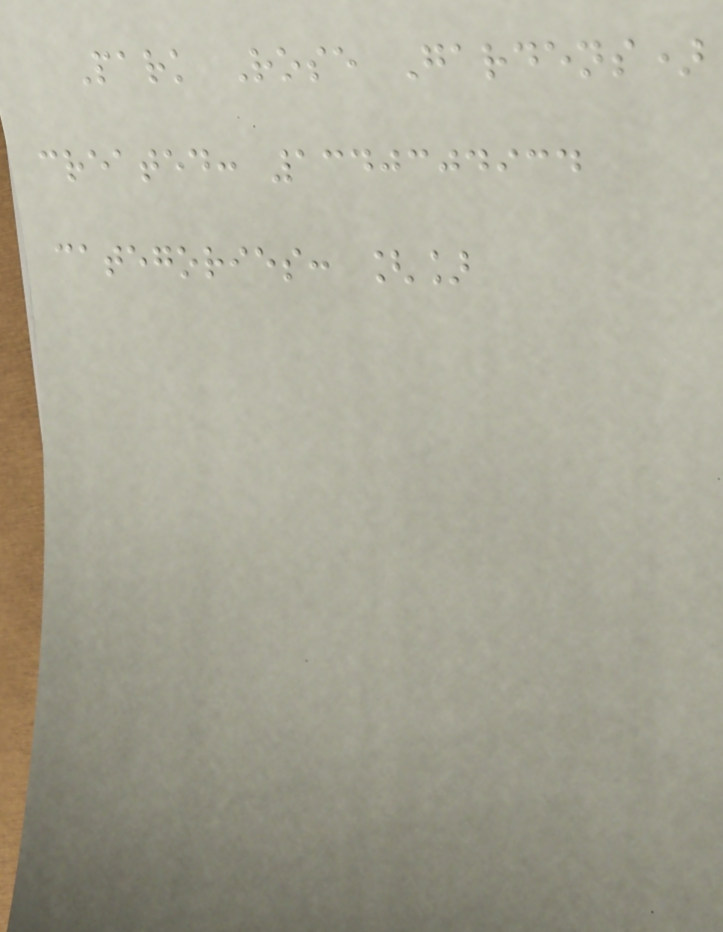Park Rose Gardens)
created: 1340304934
categories: []
